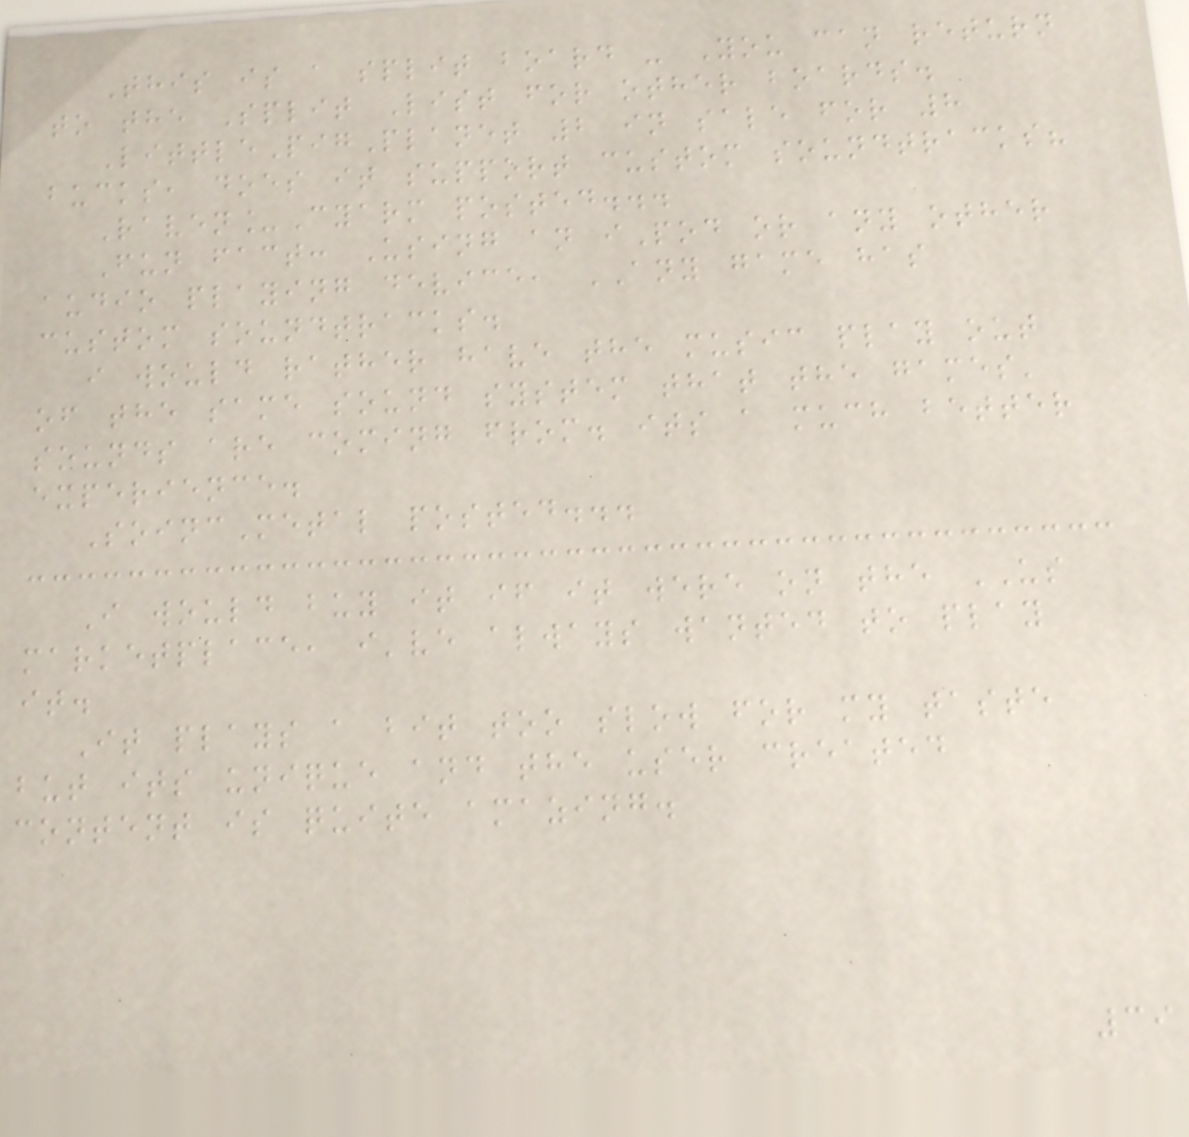This is a split board - You can return
to the Split List for other boards.
LittlePigPlanet 2 in sale for 8
bucks, does it support custom soundtracks?
Raven_Cyarm posted...
Fun fact: Using an iPod or any other
audio playing device, ANY game has
custom soundtracks.
i would rather have the music play out
of the same sound system that the games'
sounds are coming from. its a much better
experience.
SoincMetal posted...
I would buy it if it were on the US
marketplace, i've always wanted to play
it.
It plays a bit too slow for my taste
but its unique and the user created
content is quite amazing.
39
